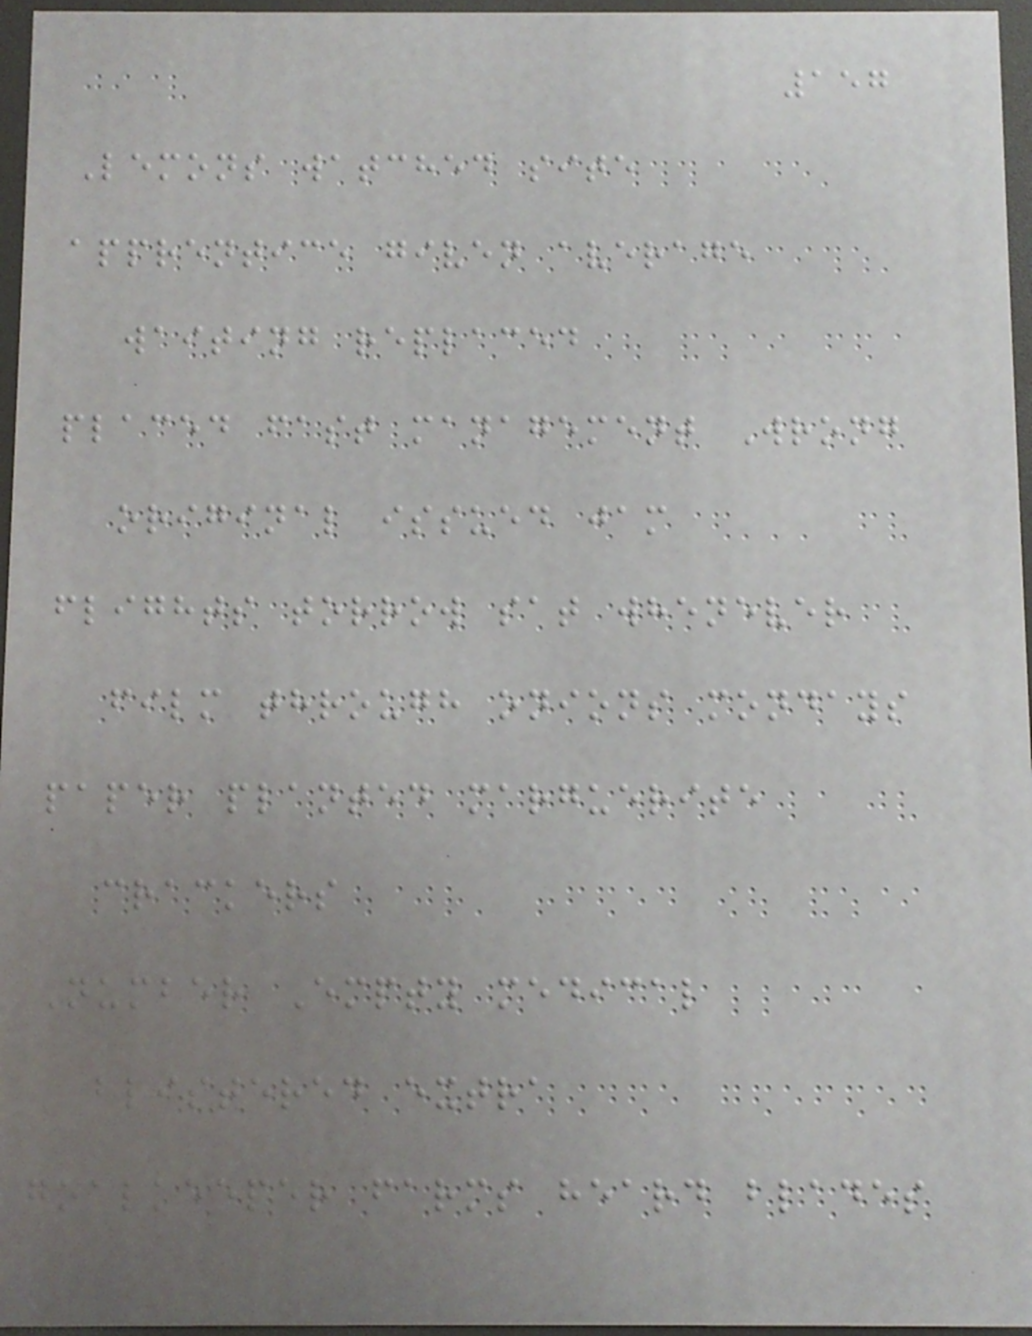157
Lemons watched site
apprentice given average
waiting replaced
placed fast management Wrong
original issued jam
flights torrow sat whenever
film through onions mondays
paper planted marguerite
crackers
Number Empty medical
blistered extra
goalkeeper farms heard blades
